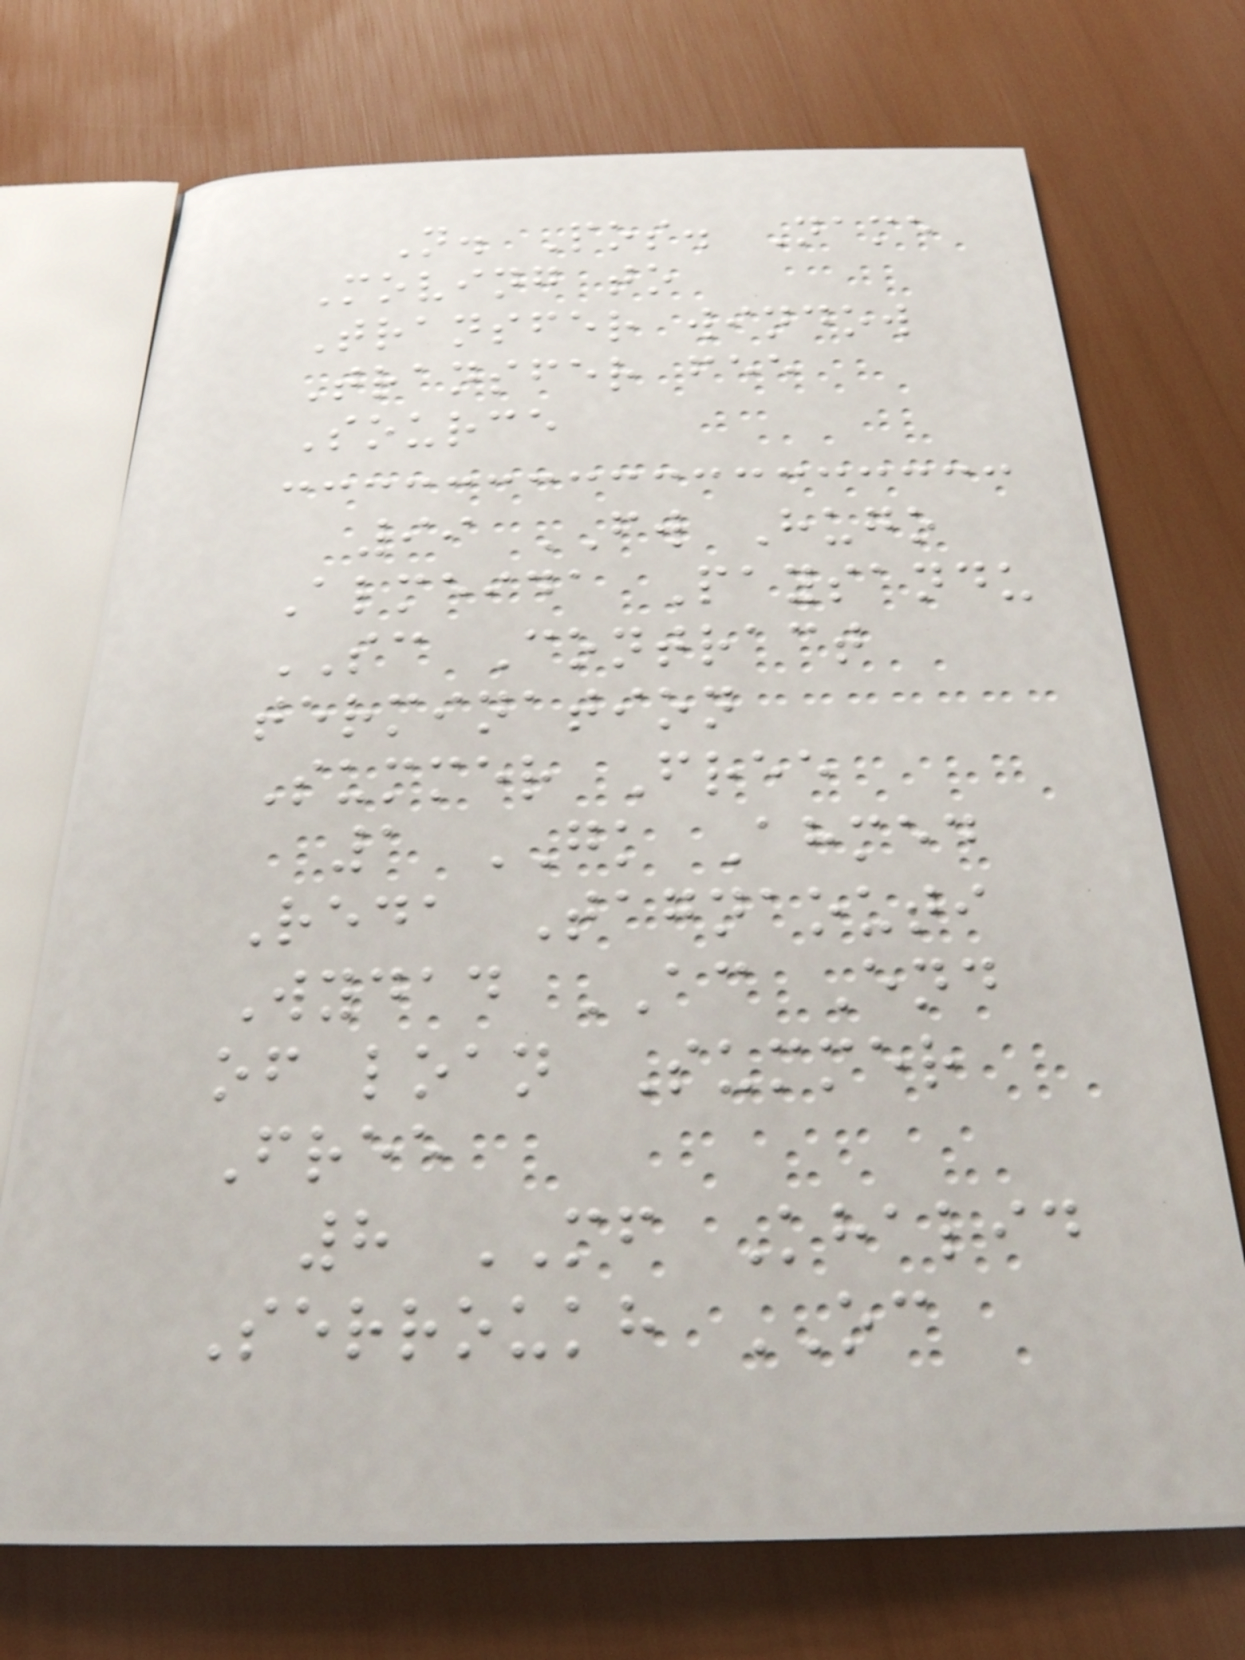N. Pos. Name
Moving to
Transfer window
Transfer fee
Source
99 FW Hugo
Almeida Paysandu
SC Contract
termination
Summer Free
1 GK Ahmed
Reda Tagnaouti
Wydad AC End
of loan Summer
Free
8 MF Khalid
Serroukh OC
